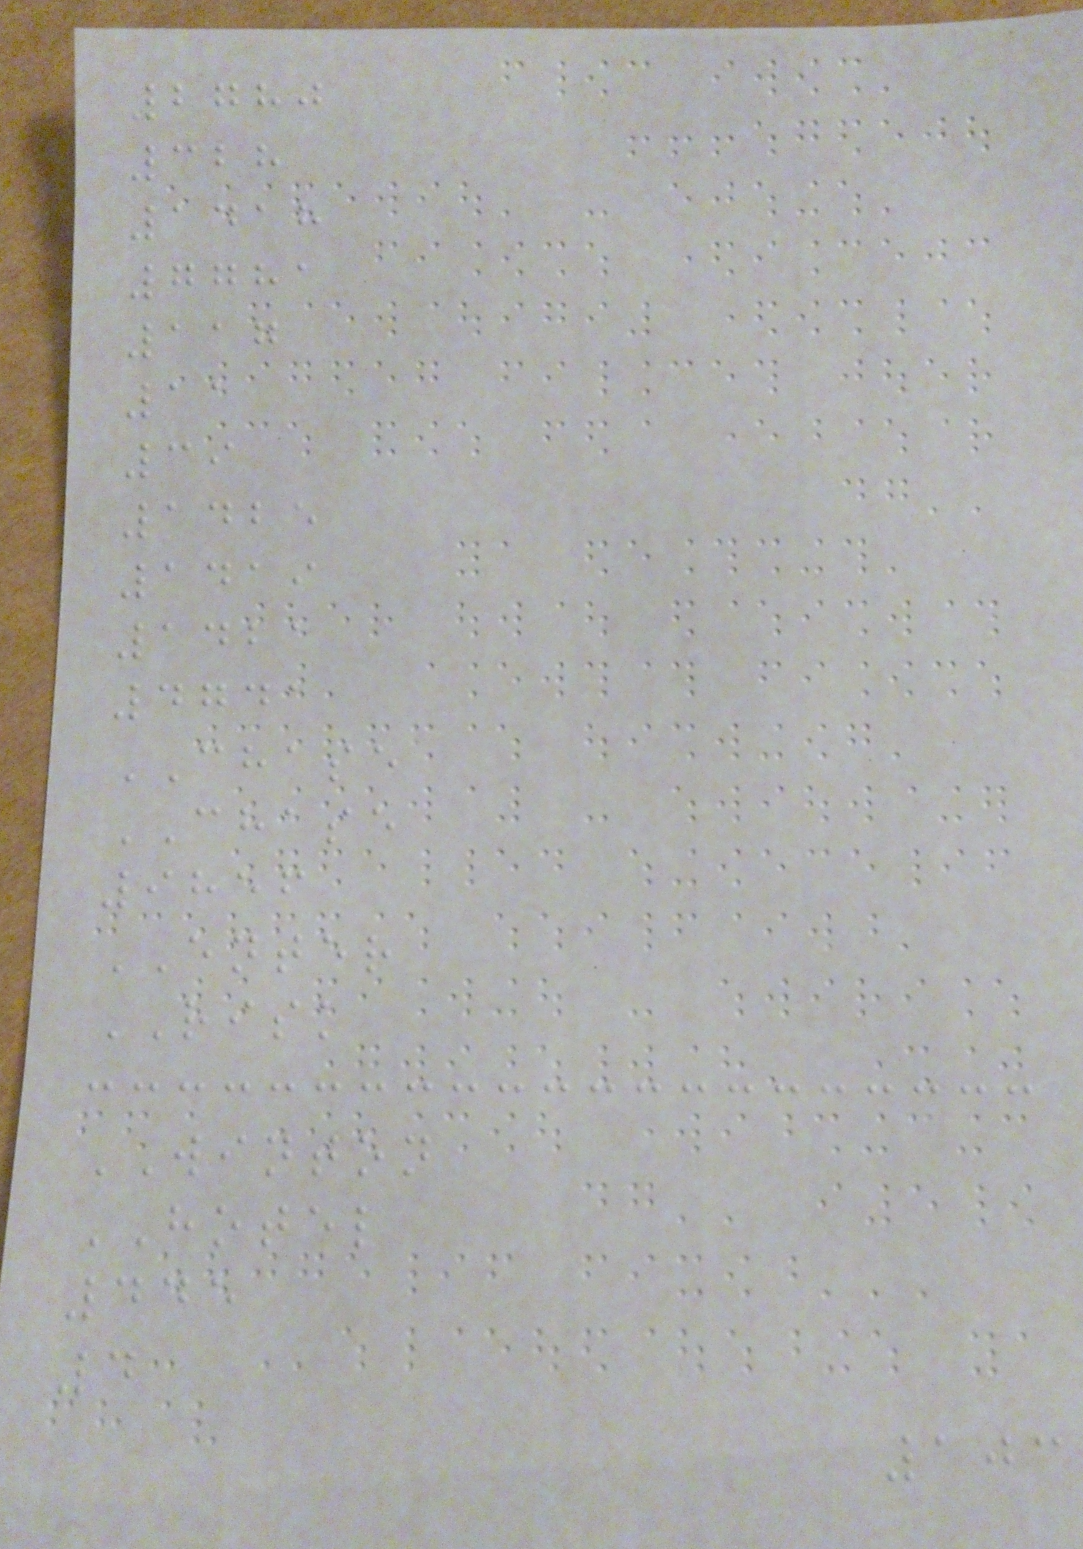2780
328
1418
7781
117
11
39
1425
1419
1421
4741
CHASE
CHASE
9856
ENTER
RISK
WINTON
HOTEL
445
4
103
